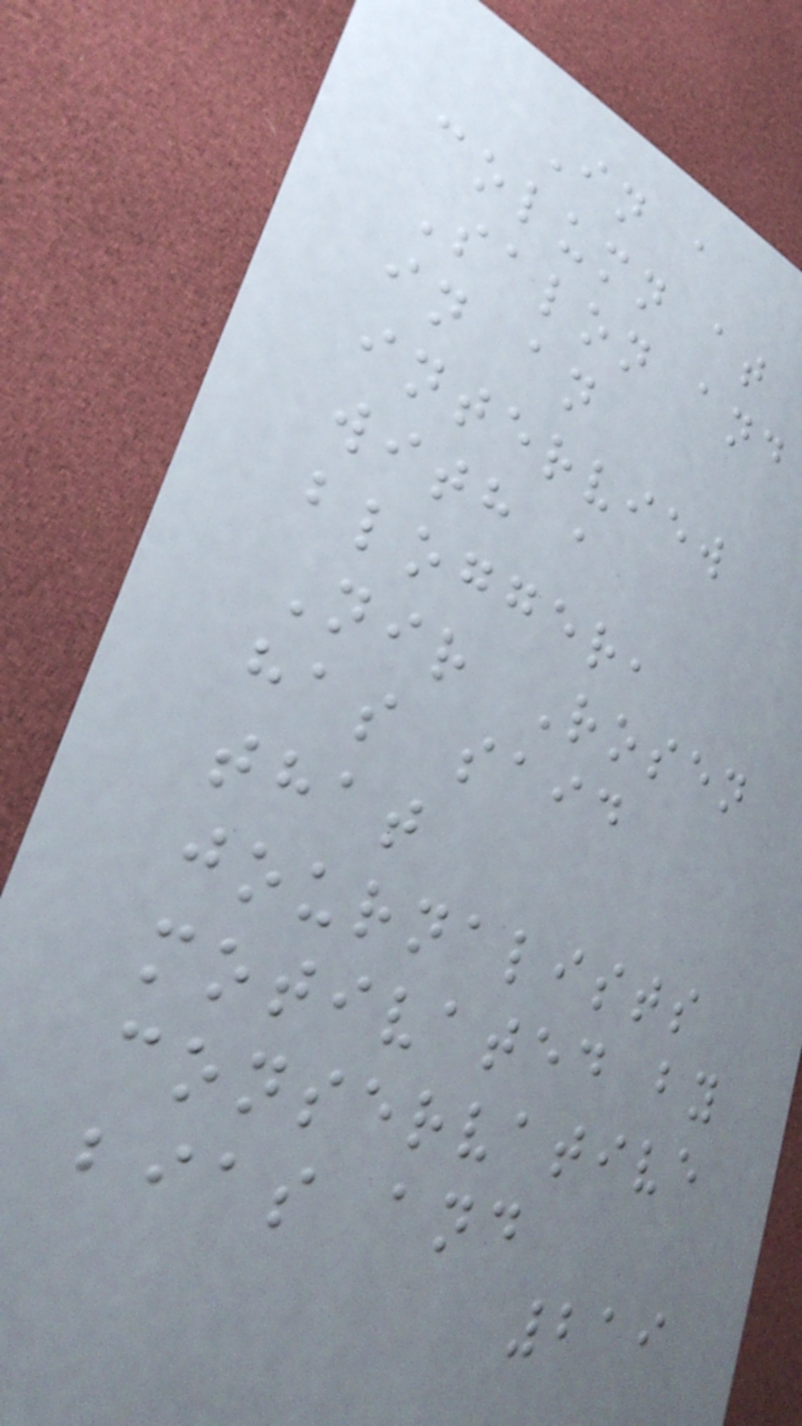In a
column at
Salon and
in an
interview
with a
blogger,
Nir Rosen
has said
that
journalists
motivated by
conservative
bias and
219
